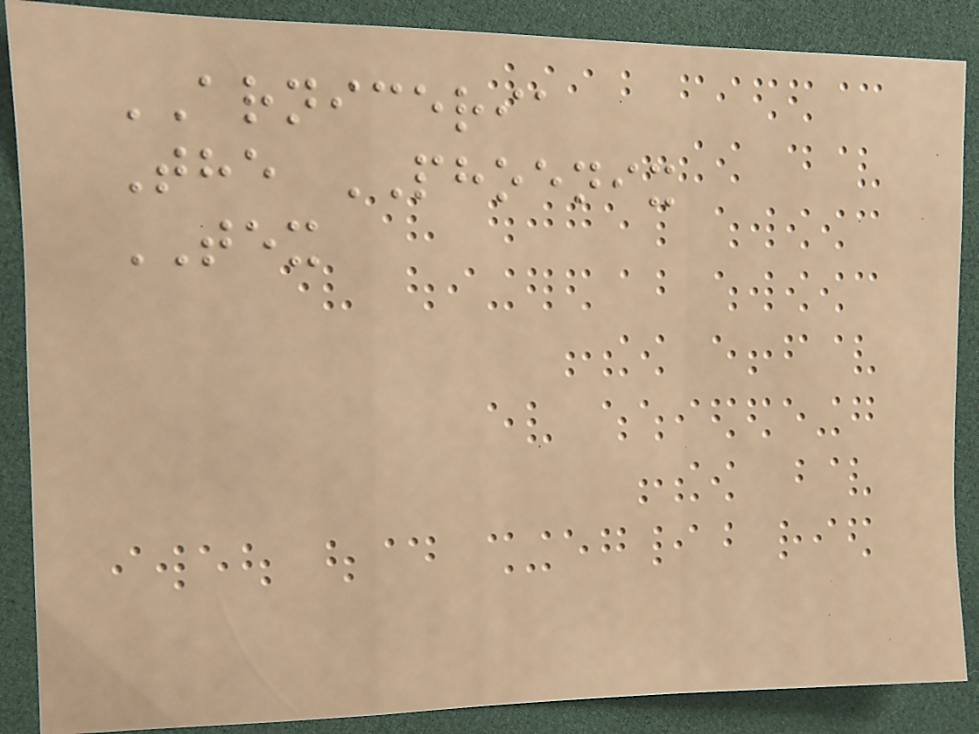ARNICERIA
The PHOENIX
TEX
